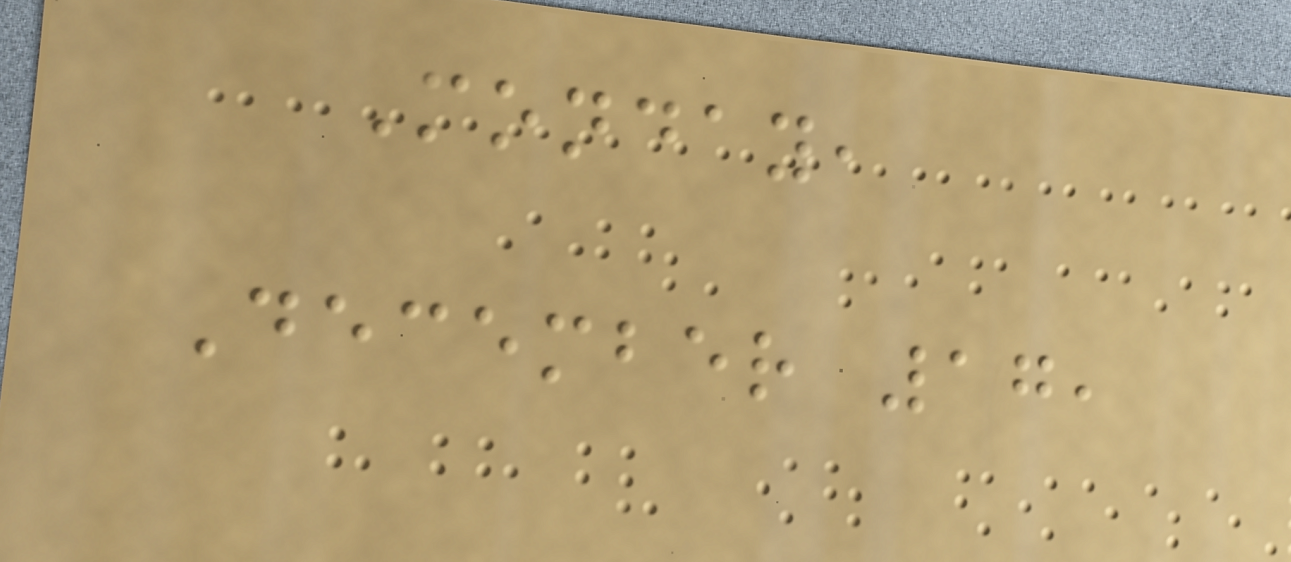Monday,
December 17,
